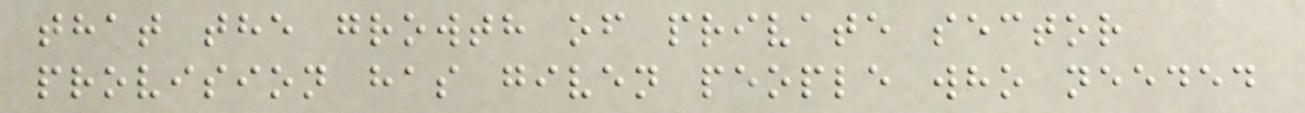that the growth of private sector
provision has given people who needed
